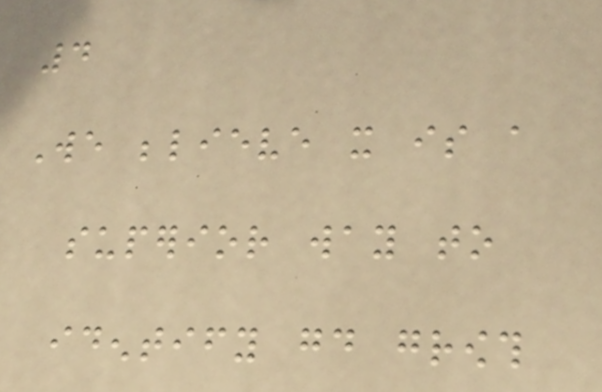4
We believe it is a
superior way to
identify good growth
